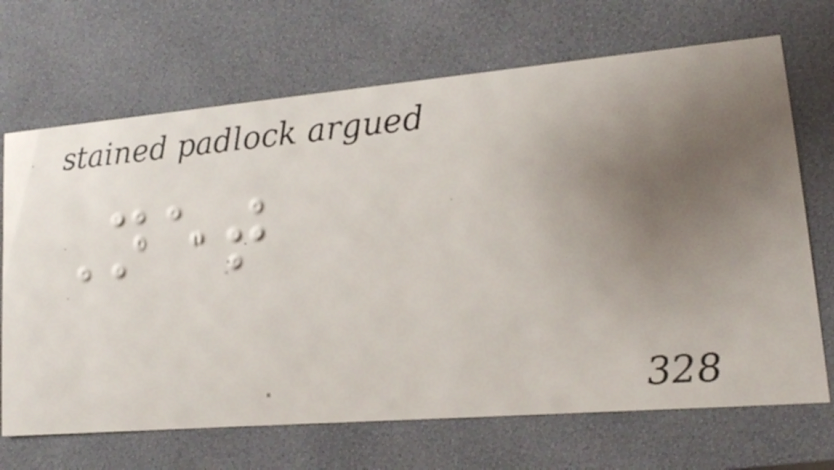Net
